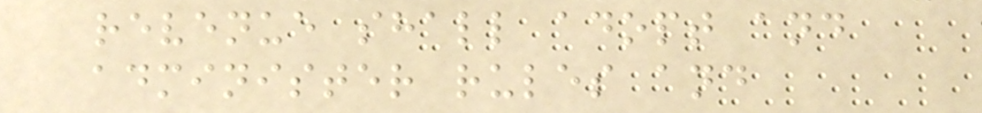revenue shall adopt and
administer rules and
